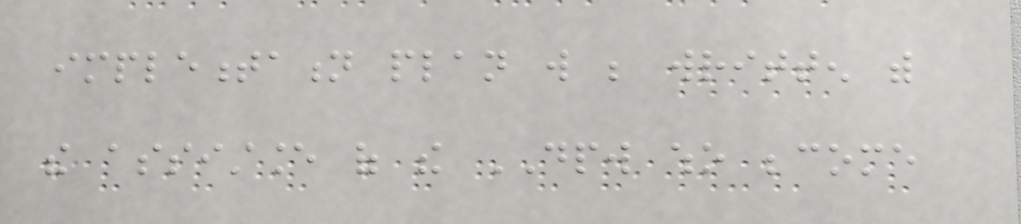implementation plan will be written with
the assistance of the DPW who become
